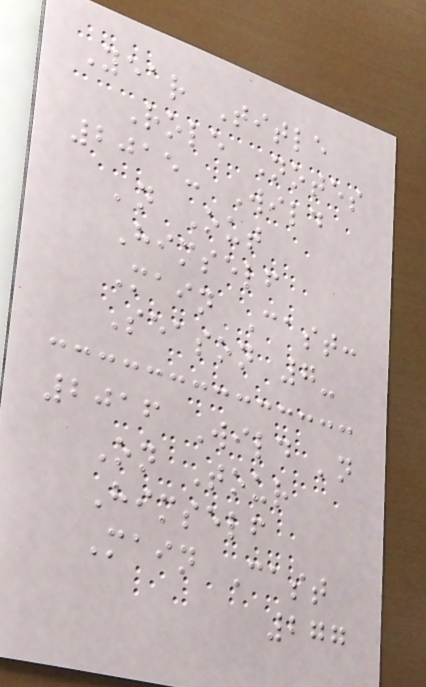Year Title
Role Notes
2015- Wild
'n Out
Himself
Main Cast:
Season 7-
2016 Wild 'n
On Tour
Himself
Main Cast
277
